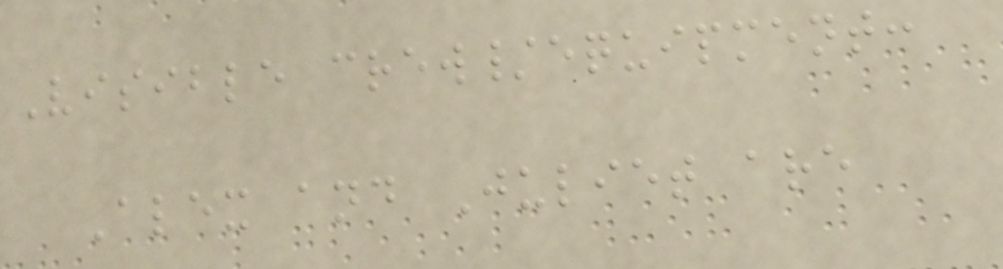Visible crew/equipment:
Alex and Juliet are
